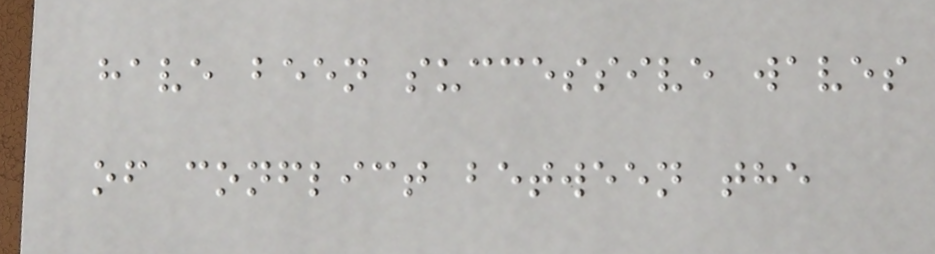have been successive waves
of conflict between the
